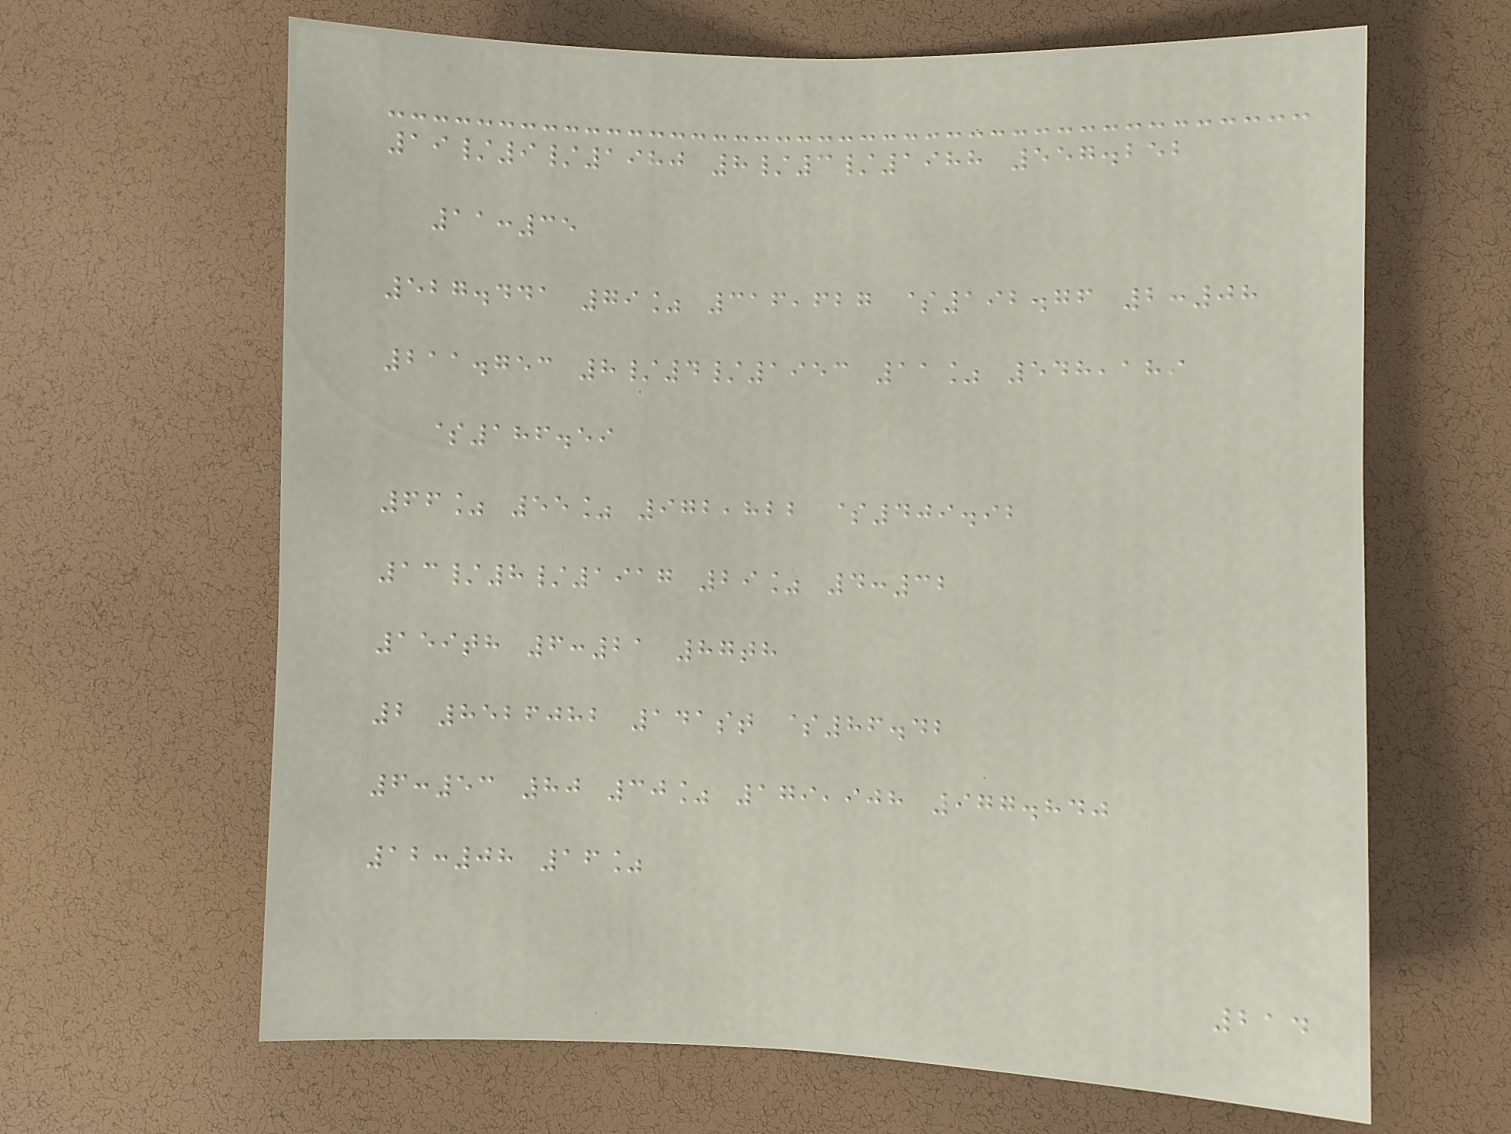19/9/1980 8/3/1988 557.252
11:35
527.441 79% 316,627 $192.76 2:08
211.753 8/4/1953 11% 548,189
$186.59
66% 55% 972,822 $409.92
13/8/1917 29% 4:32
159th 6:21 87th
2 8526082 141st $86.42
6:53 80 30% 179,908 977.840
12:08 16%
214
